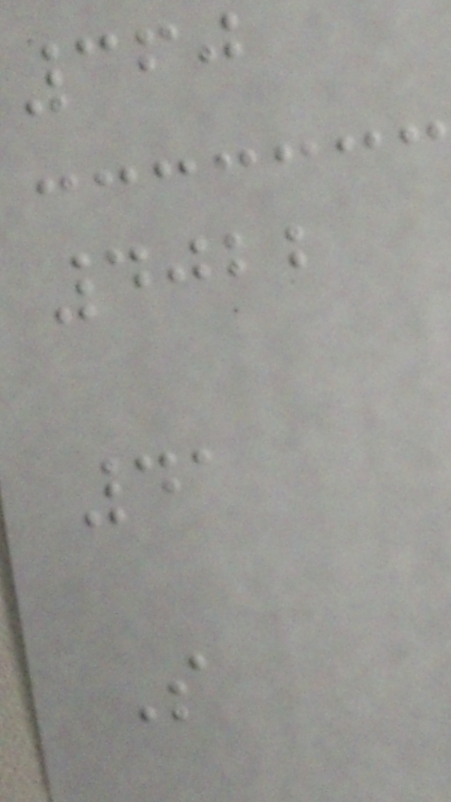360
4022
41
S
